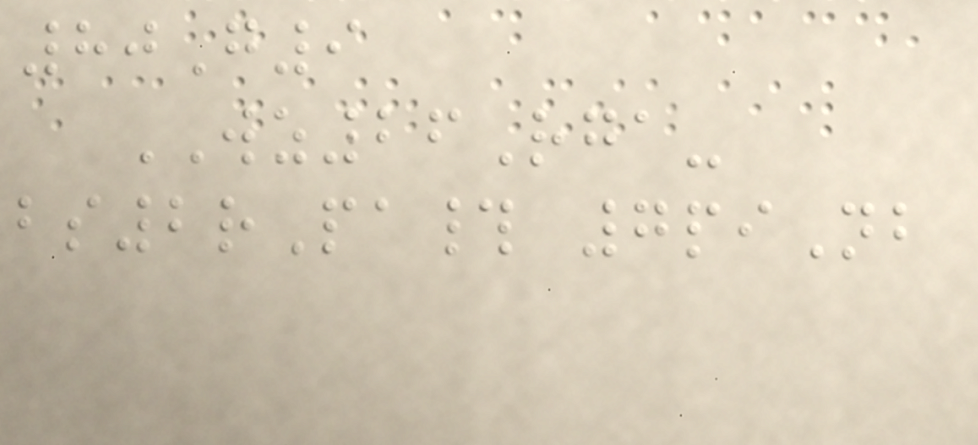80G9
WZ26Rga-
bs2rPa# 7piNb
